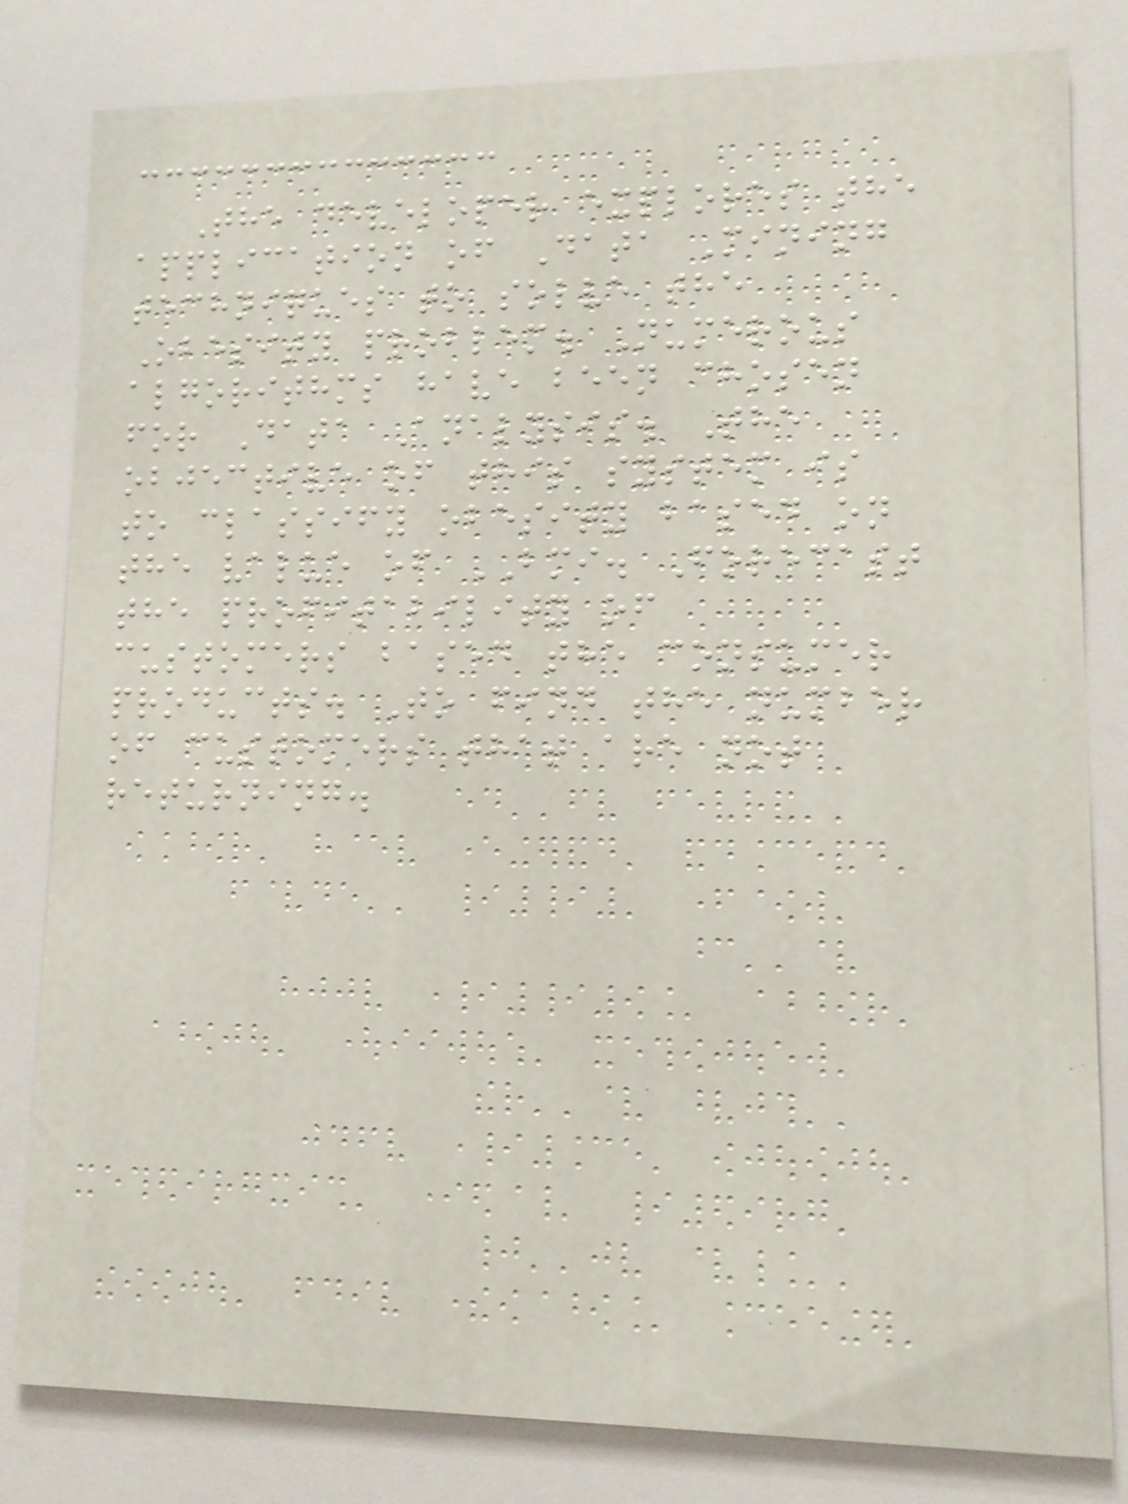The developer explores the
application of Data Mining
techniques to solve the
Obesity problem. Numerous
algorithms have been chosen
for Data Analysis. The
objective of this system is
to classify obesity based on
the value of BMI. Forecast
the profitability of
customers based the consumer
products. To find the number
of customers that are not
returning.
